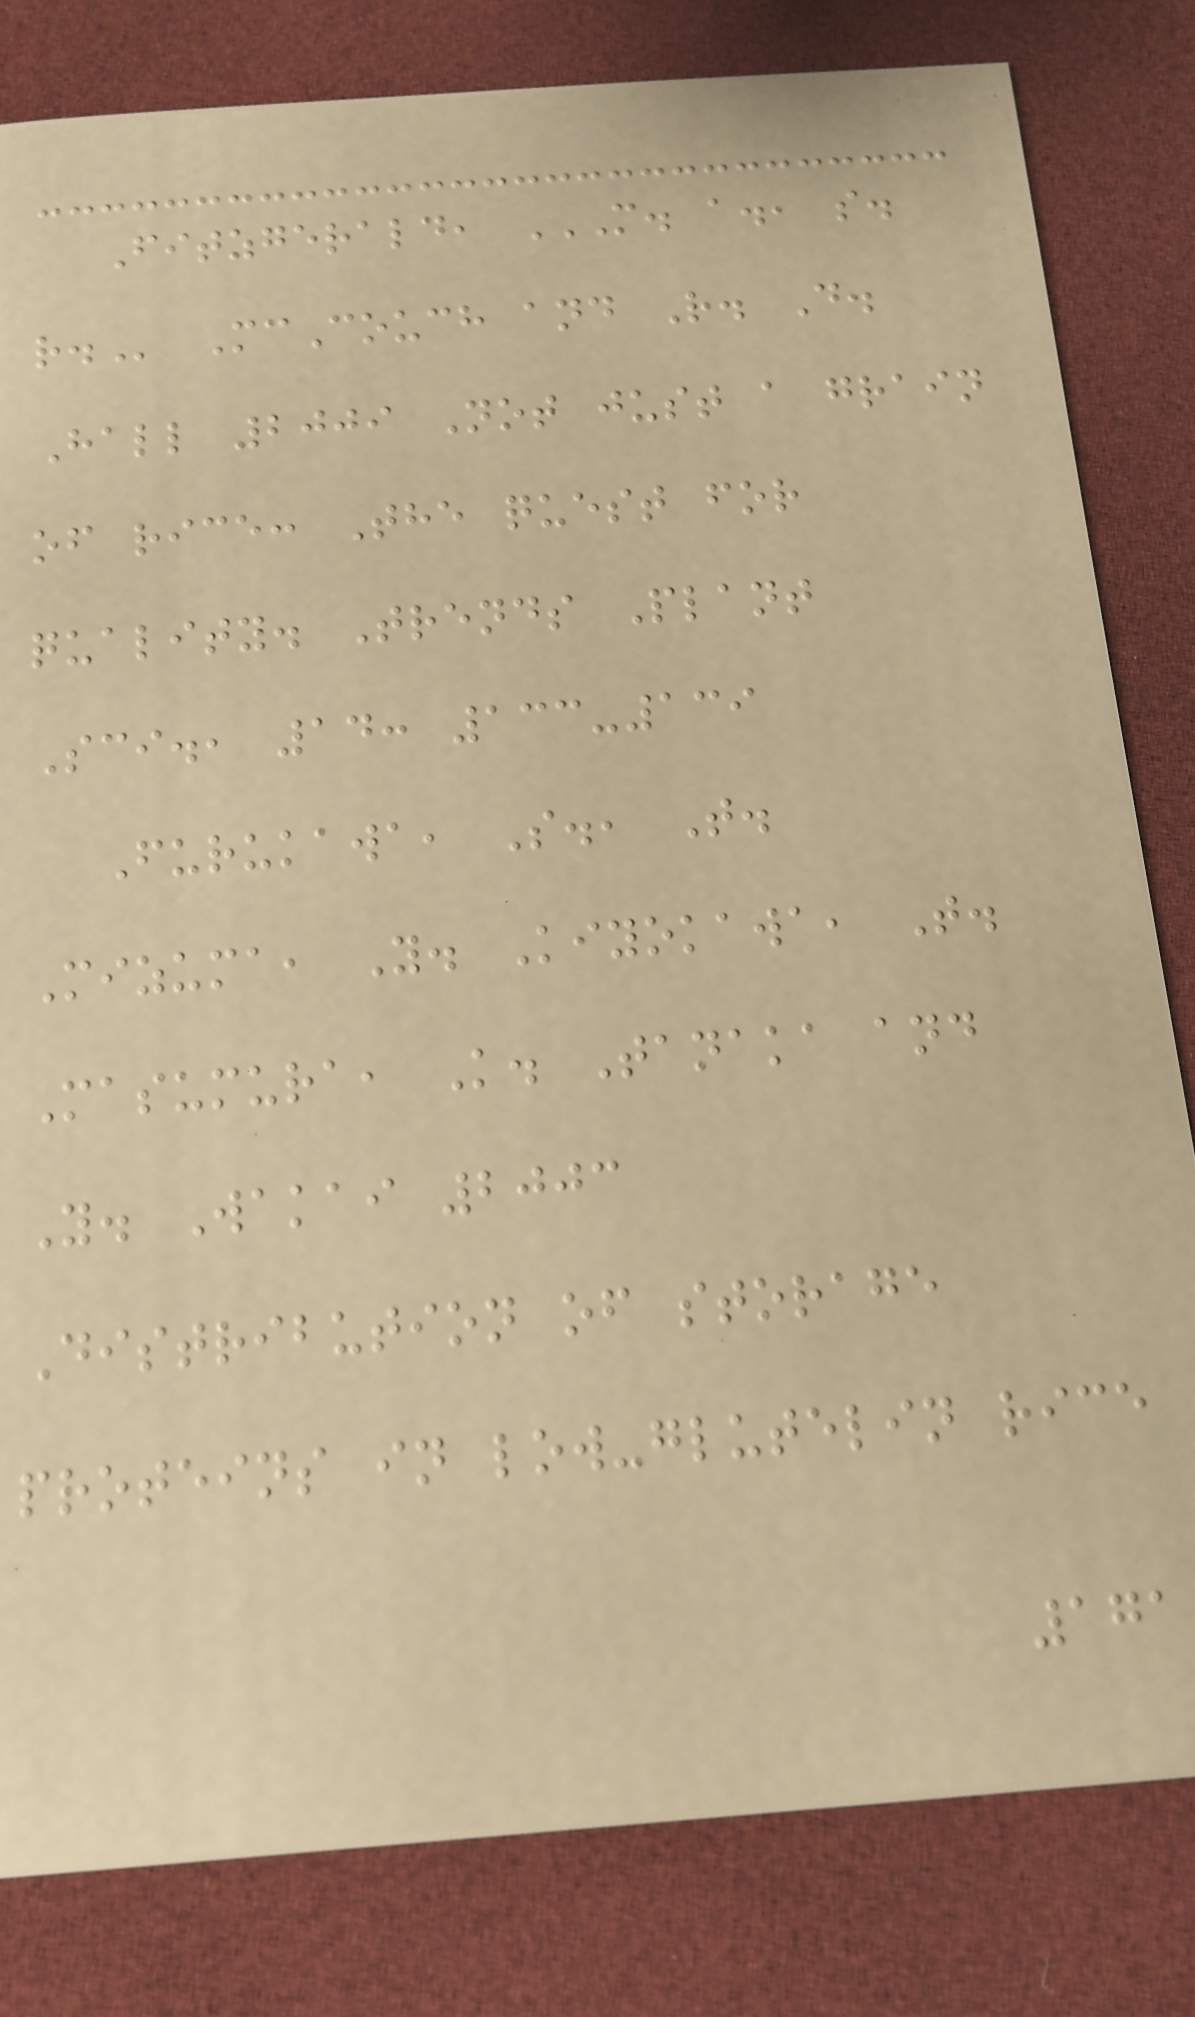Fitzgerald, M. A., S.
R. McCouch and R. D.
Hall 2009 Not just a grain
of rice: The quest for
quality. Trends Plant
Sci., 14: 133-139
Furukawa, S., T.
Mizuma, Y. Kiyokawa, T.
Masumura, K. Tanaka and
Y. Wakai 2003
Distribution of storage
proteins in low-glutelin rice
171
